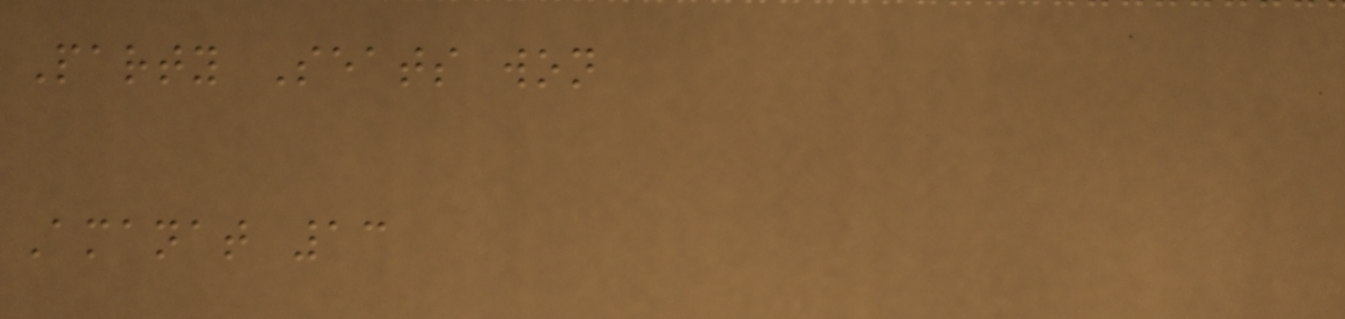Party Seats won
Amanat 13
